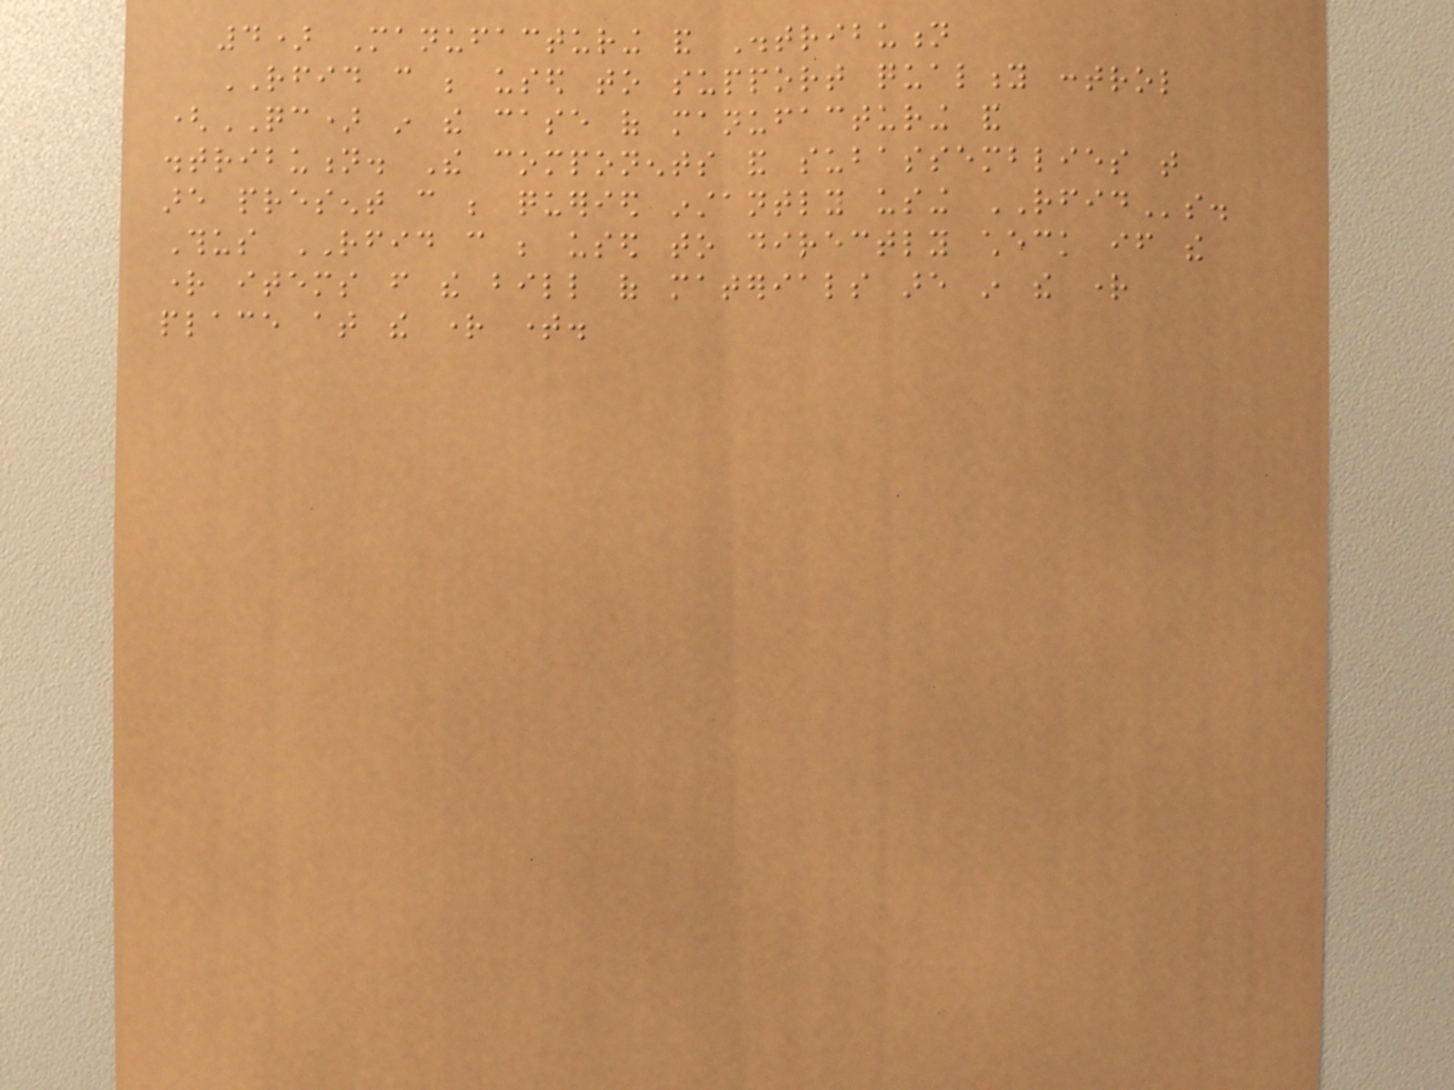4) Manufacturing and Distribution
RFID can be used to support quality control
(QC) in the case of manufacturing and
distribution. The components and subassemblies that
are present can be queried instantly using RFIDs.
Thus RFID can be used to directly check if the
right items from the bill of materials are in the right
place at the right time.
